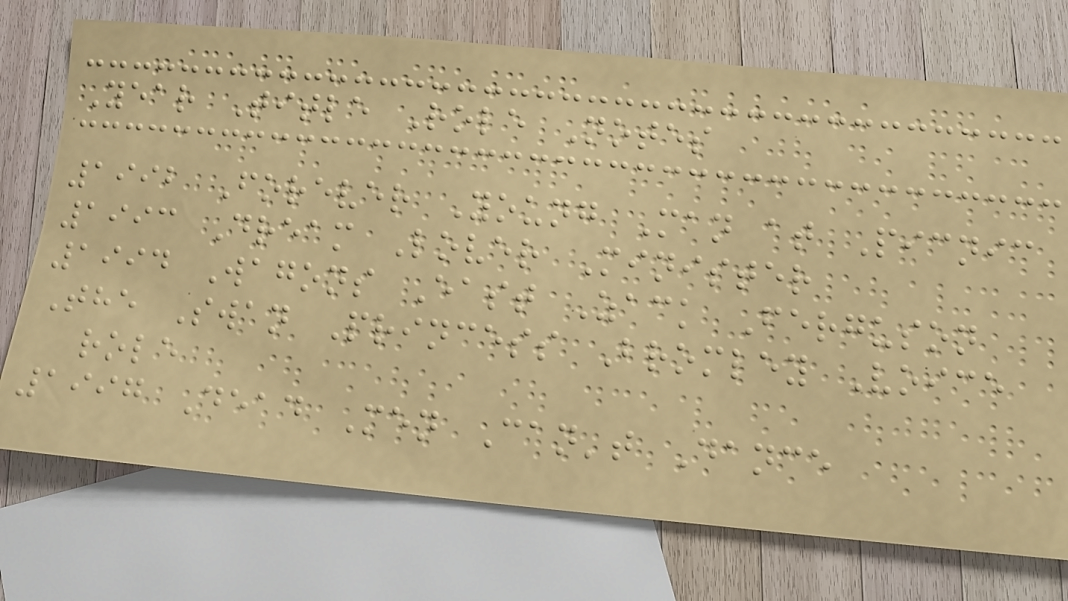Year Title Role Notes
1992 Forever Young Man at Picnic
1993 Dream Lover Minister
1994 Wagons East Zack Ferguson
The Swan Princess Bromley Voice
role
1997 Dead Men Can't Dance
